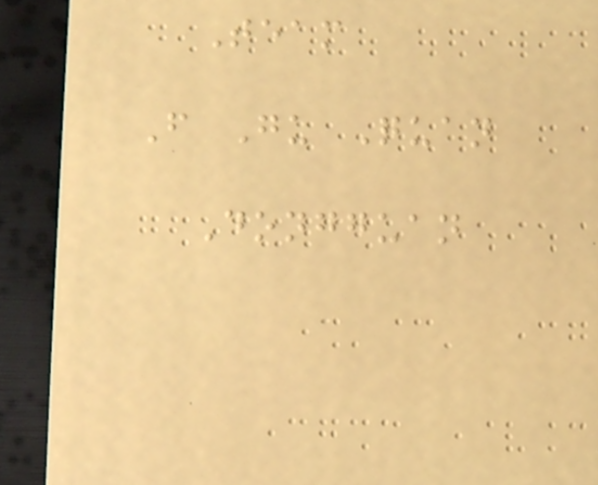Team
F Gu Quan
Dongguan
